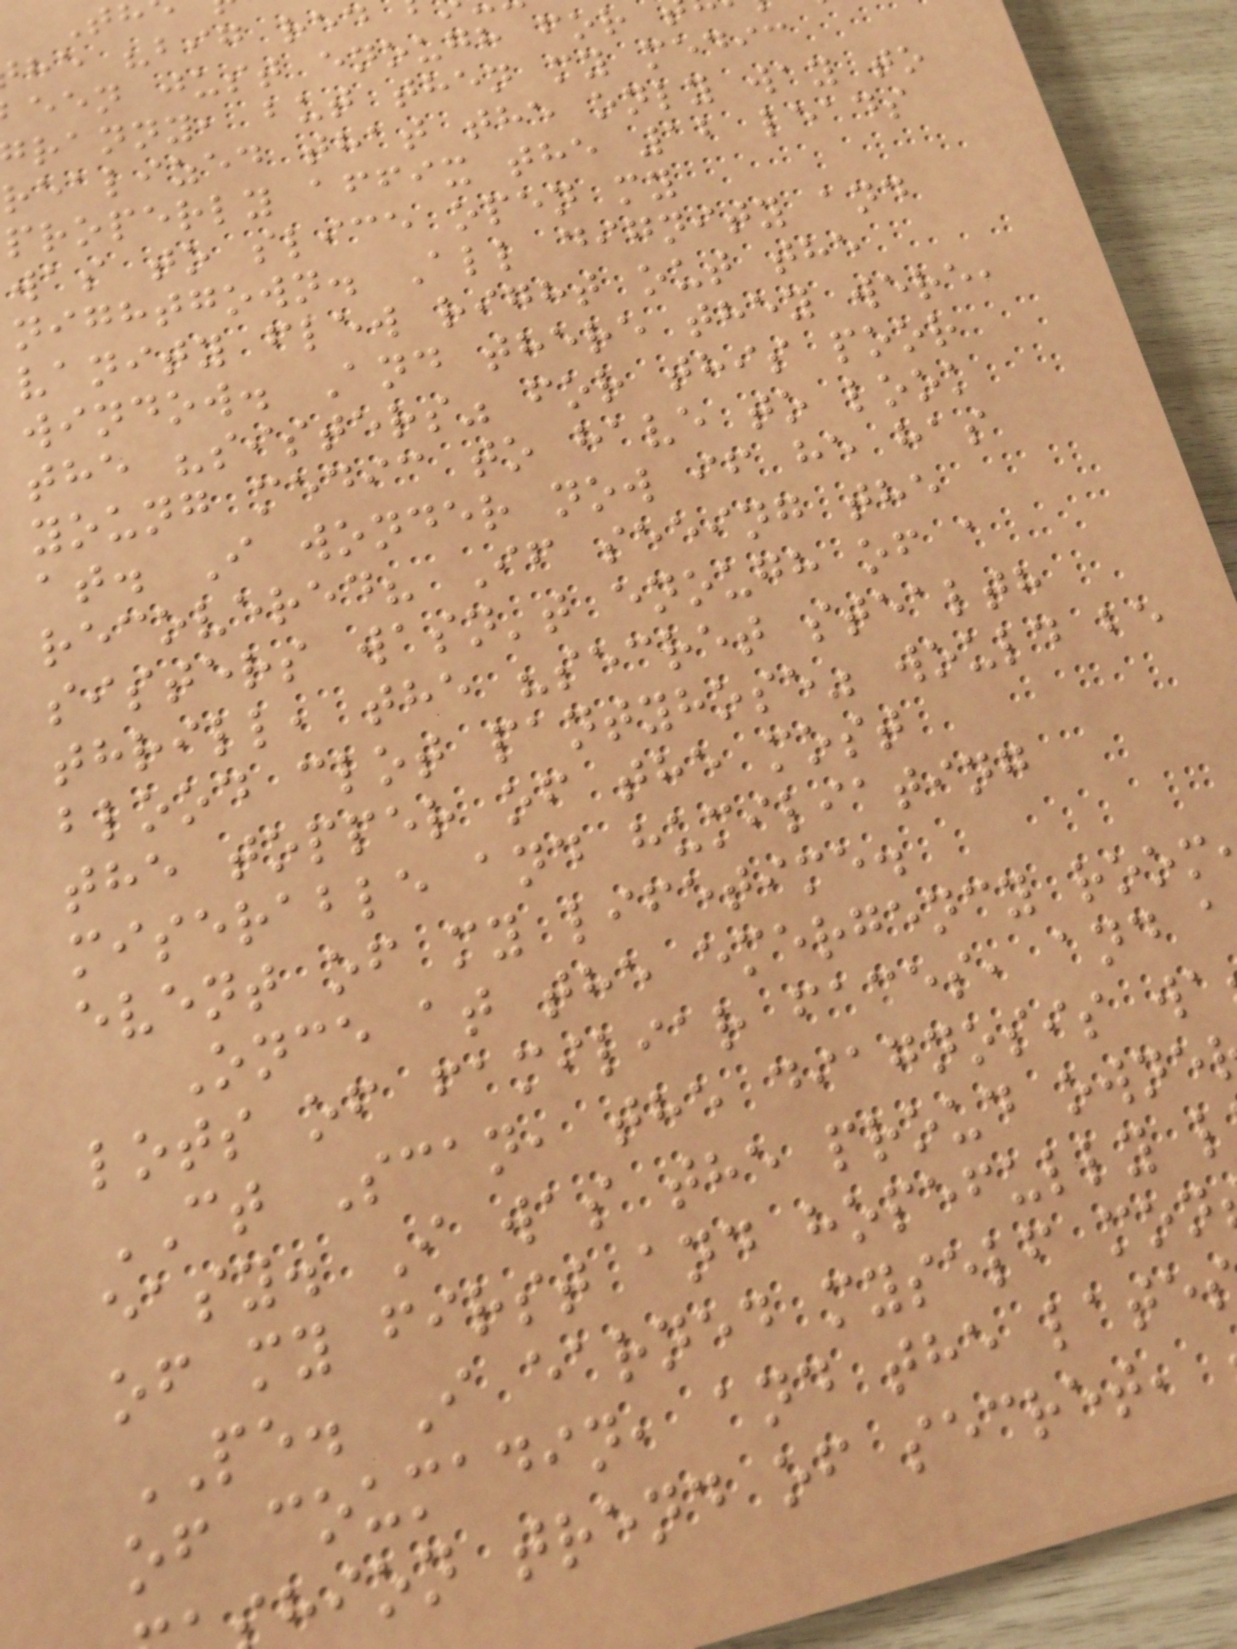he "big red
een just enough for
ranny, but then my medic
realized that the only way to
properly affix the 12 leads
was to slice open my
nightgown. All dignity and
vanity flew right out the
window. And there they were,
the "sisters" for this poor
young medic to have to look
at. I wonder now if he has
recovered? If seeing the
sisters wasn't enough of a
thrill, the "secret stealth
blood clot pantyhose" would be
the topper of the most
miserable and humiliating
event of my lifetime.
Once at the emergency room
lots of familiar faces, and
CT Scan, the diagnosis wa
easy. I was the proud owne
of my first and hopefully l
PE. I earned myself mon
of coumadin, and the late
hion trend of secret,
